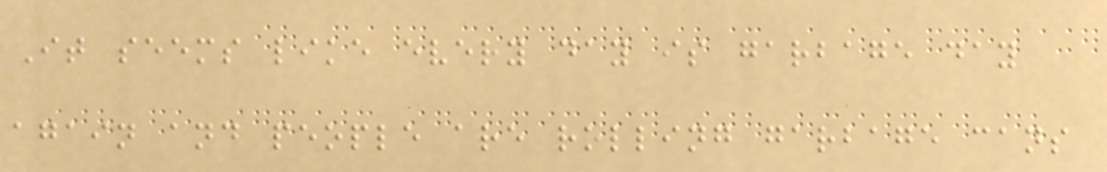It seems like every day is garbage day
again and people are rolling garbage cans
